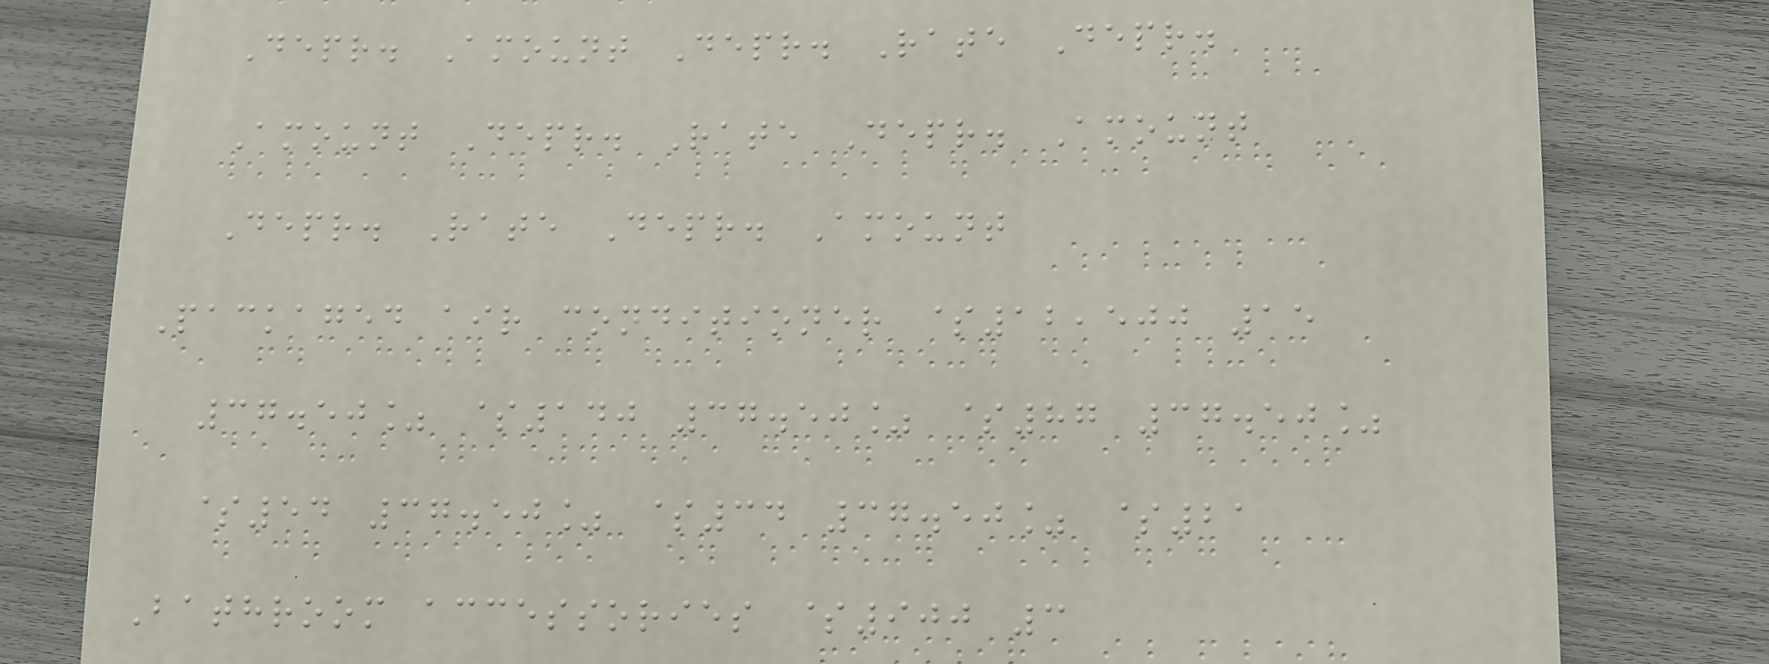Depr. Amount Depr. Rate Depr.
Amount Depr. Rate Depr. Amount
Depr. Rate Depr. Amount
Packaged air conditioner $12,500 15
37.50% $140 37.50% $87 37.50%
$54 37.50% $34 37.50% $21
Bathroom accessories $900 3
